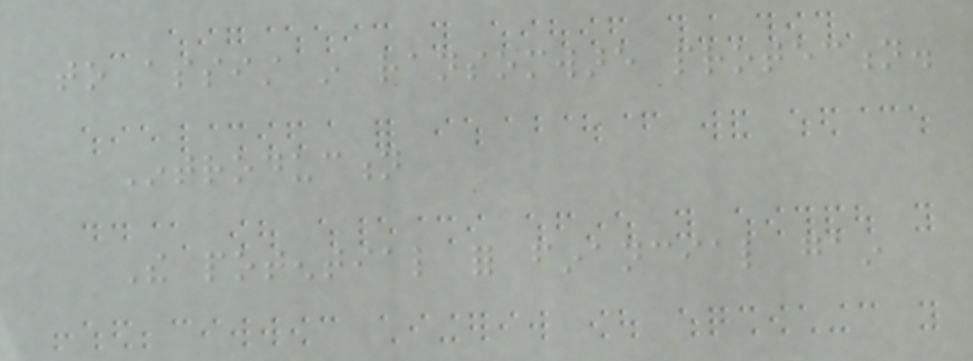to assist in ransomware protection.
Introduction
The potential for financial gain
